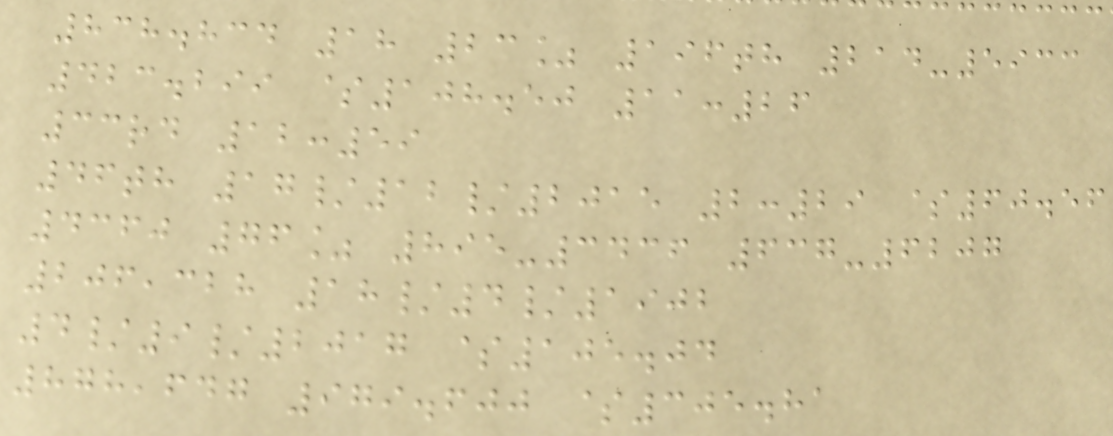838.834 18 23% 196th 214-5933
423.299 $108.50 11:26
33rd 12:59
46th 17/12/2015 2:29 $60.56
4360 76% 895-3436 637-6207
206,328 18/4/1902
4/9/2017 $105.04
878,647 979.600 $305.81
